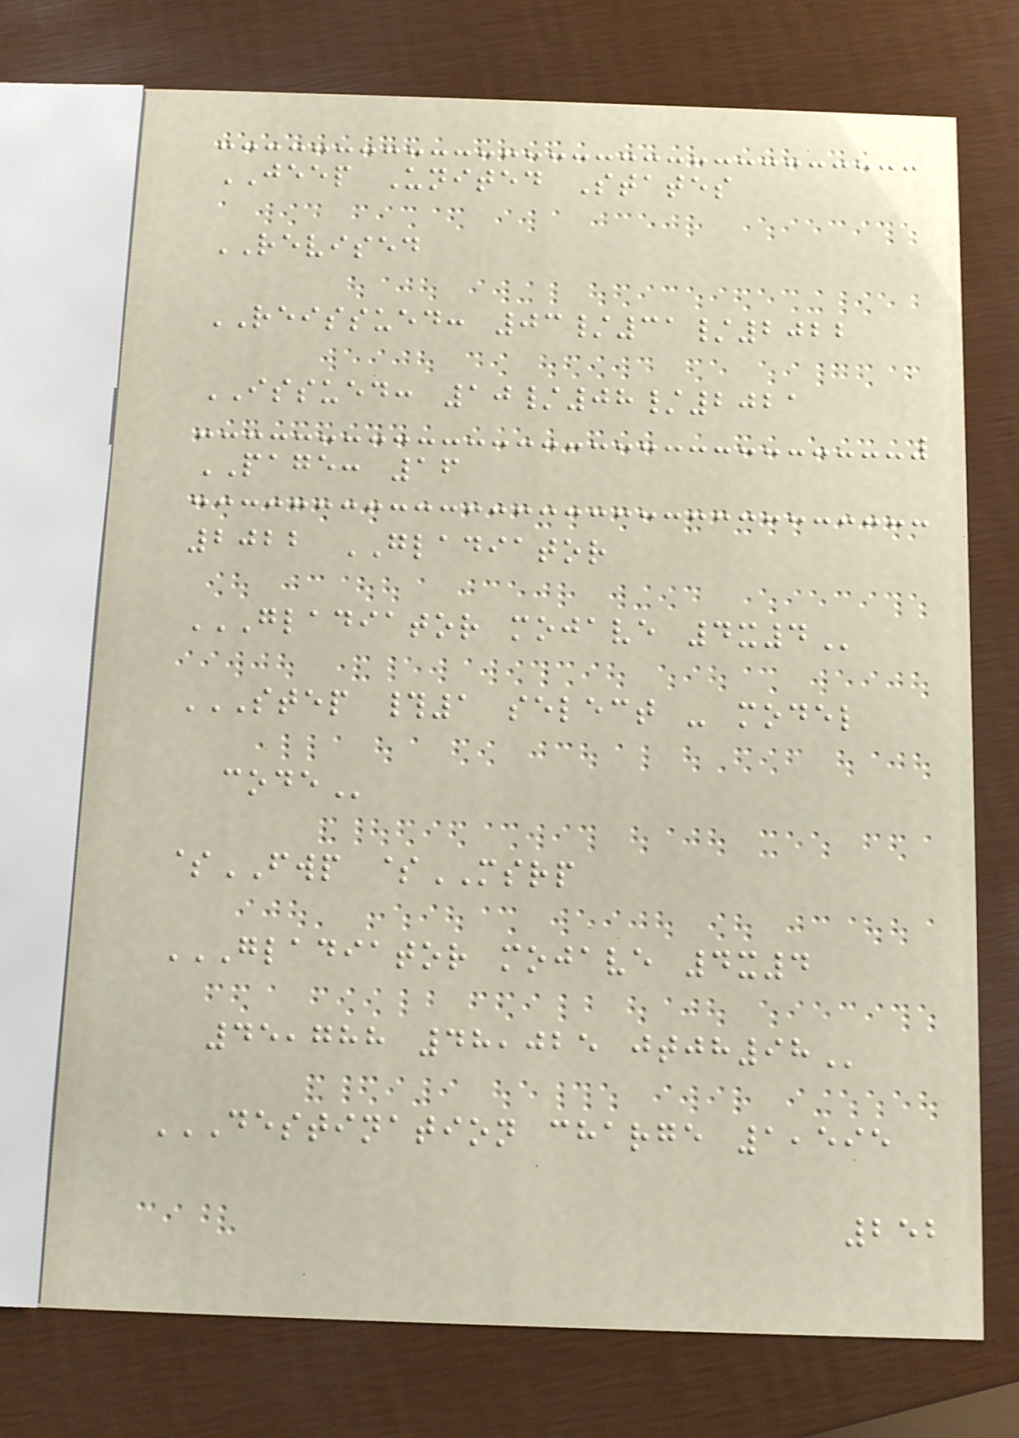JEEP United States
REVISED
REISSUED: 03/31/2022
ISSUED: 10/08/2021
PAGE: 16
2022 GLADIATOR
GLADIATOR MOJAVE 4X4
STEP #1 SELECT - MODEL
CODE
$FWP $MSRP
GLADIATOR MOJAVE 4X4
45,788 48,025 JTJH98
DESTINATION CHARGE 1,595
252
